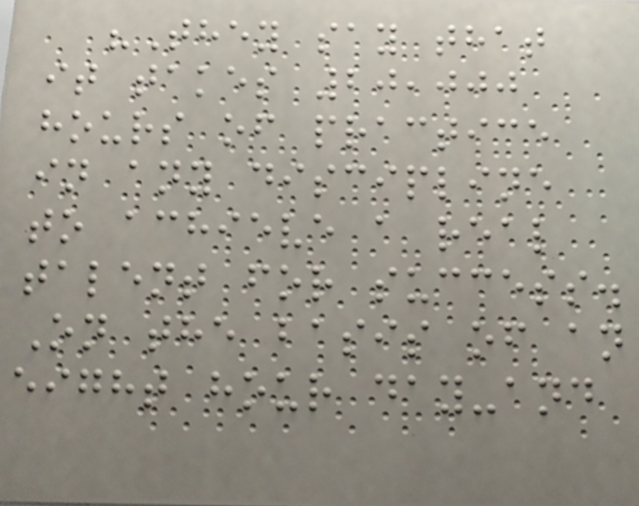"They say that
it takes 20,000
hours of practice
in any discipline
to achieve a real
talent for success.
On the basis of an
eight hour day-and
